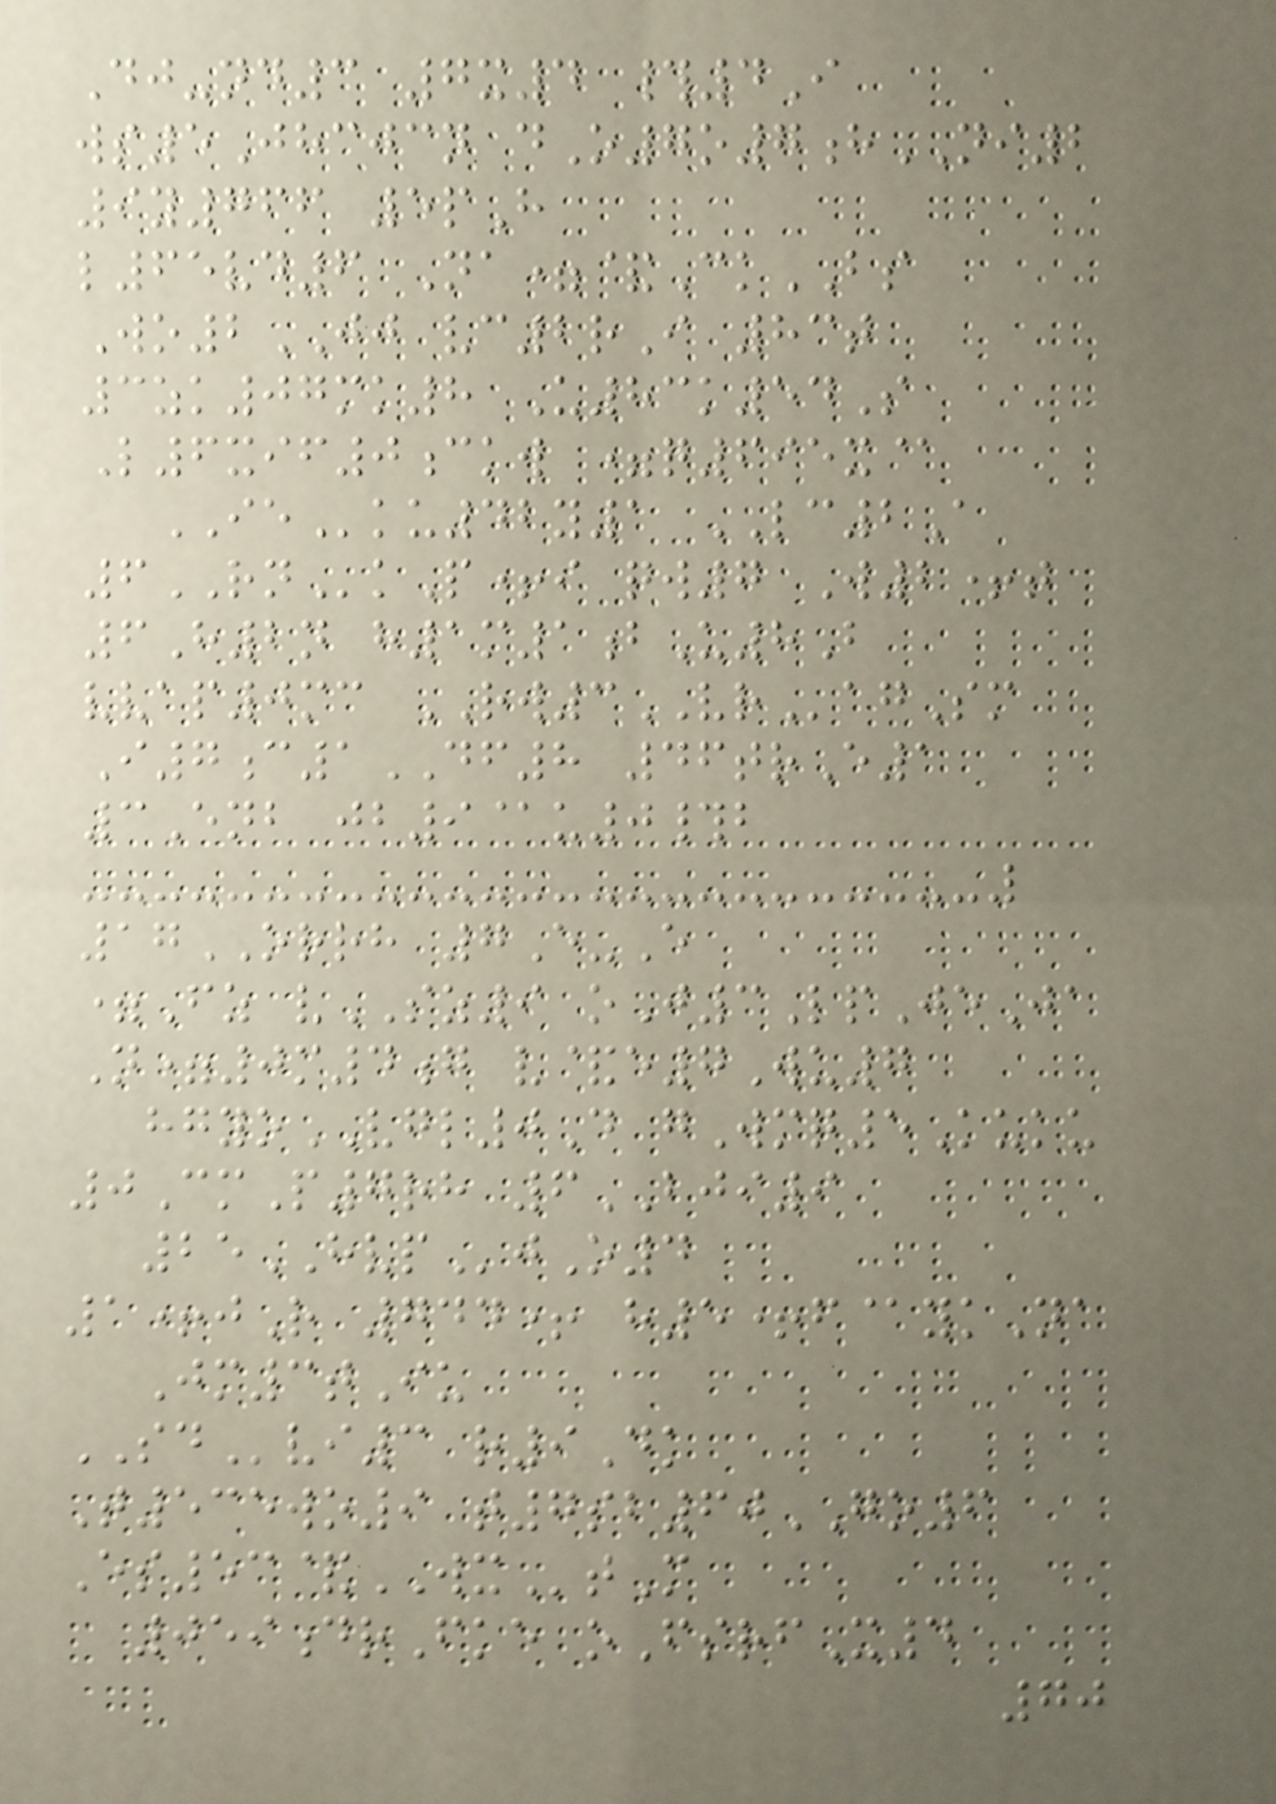Dj-nd3 7x4 #4I
ws5Jhcjcn dO7o7hNI2
9y766 5pH
l65vd6 Na=&CkBS
Wo2JJ vc2rI 83t
3zk07mk8 U83k54S
L6xif0ckw =q695x@
IEku42y1 LC2A
6RNkP+i qw7 W2+t
6H2n h1m1bU8B
vvap0mc RW3VRagSm
I7c1DF8 46trE1
3Enb jb9@u0#b
17ORRH 7E-E
=Fz vSZ9 oJ3LpJeJa
N=0m4g v&e7Wu7
hgyoVGL0D gWmq5Kuku
0CmP7rh 6BJI9
25HVPjO4
1+jR 744+ h5+f@ykNa
Jm3tIu
SDvi3 r9Dk
T535wo9 t7sb60GO6
Es53&WXtM
059drFke oFsrfX4
70
